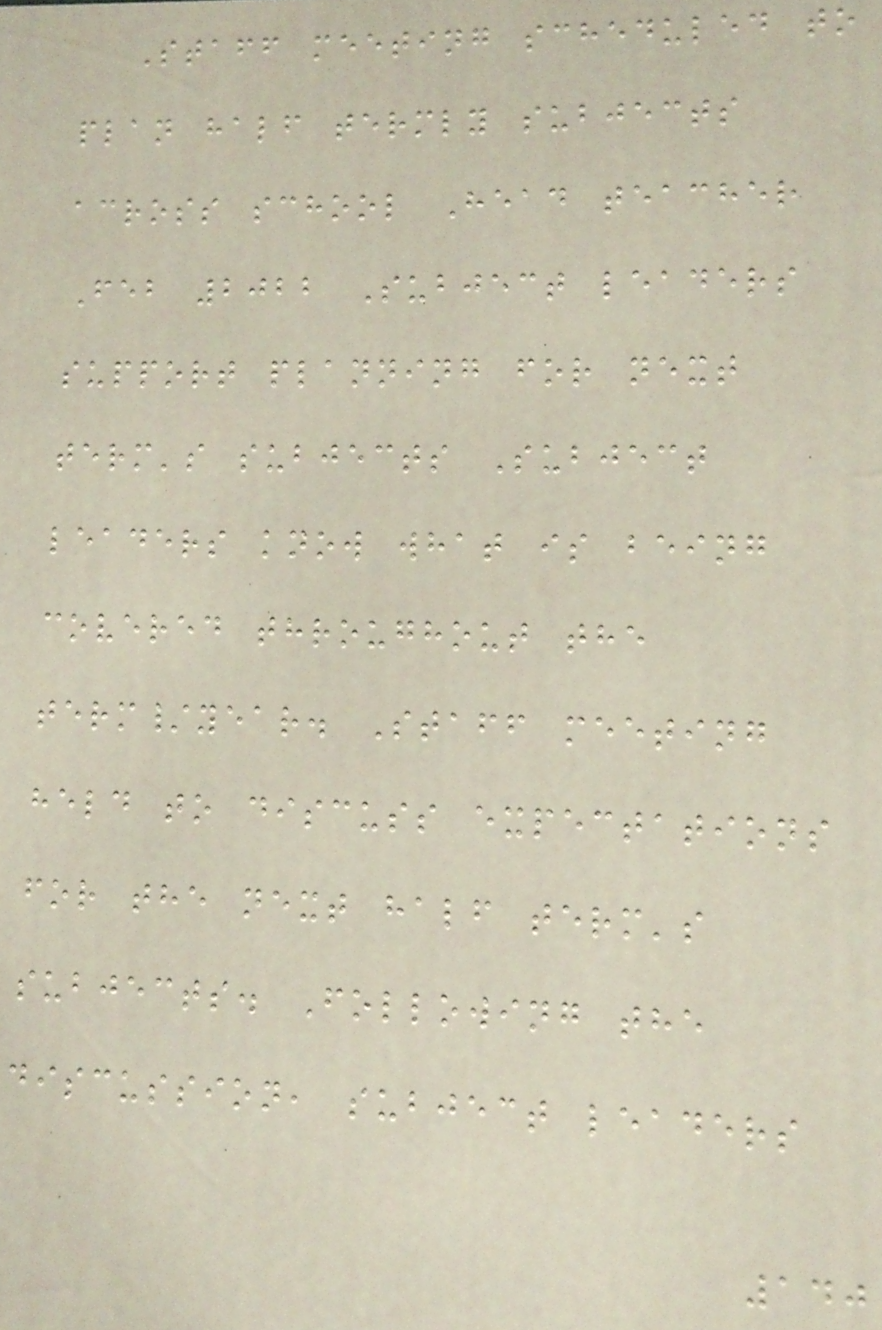Staff meeting scheduled to
plan half termly subjects
across school Head teacher
Feb 2022 Subject leaders
support planning for next
term's subjects Subject
leaders know what is being
covered throughout the
term/year. Staff meeting
held to discuss expectations
for the next half term's
subjects. Following the
discussion, subject leaders
140
